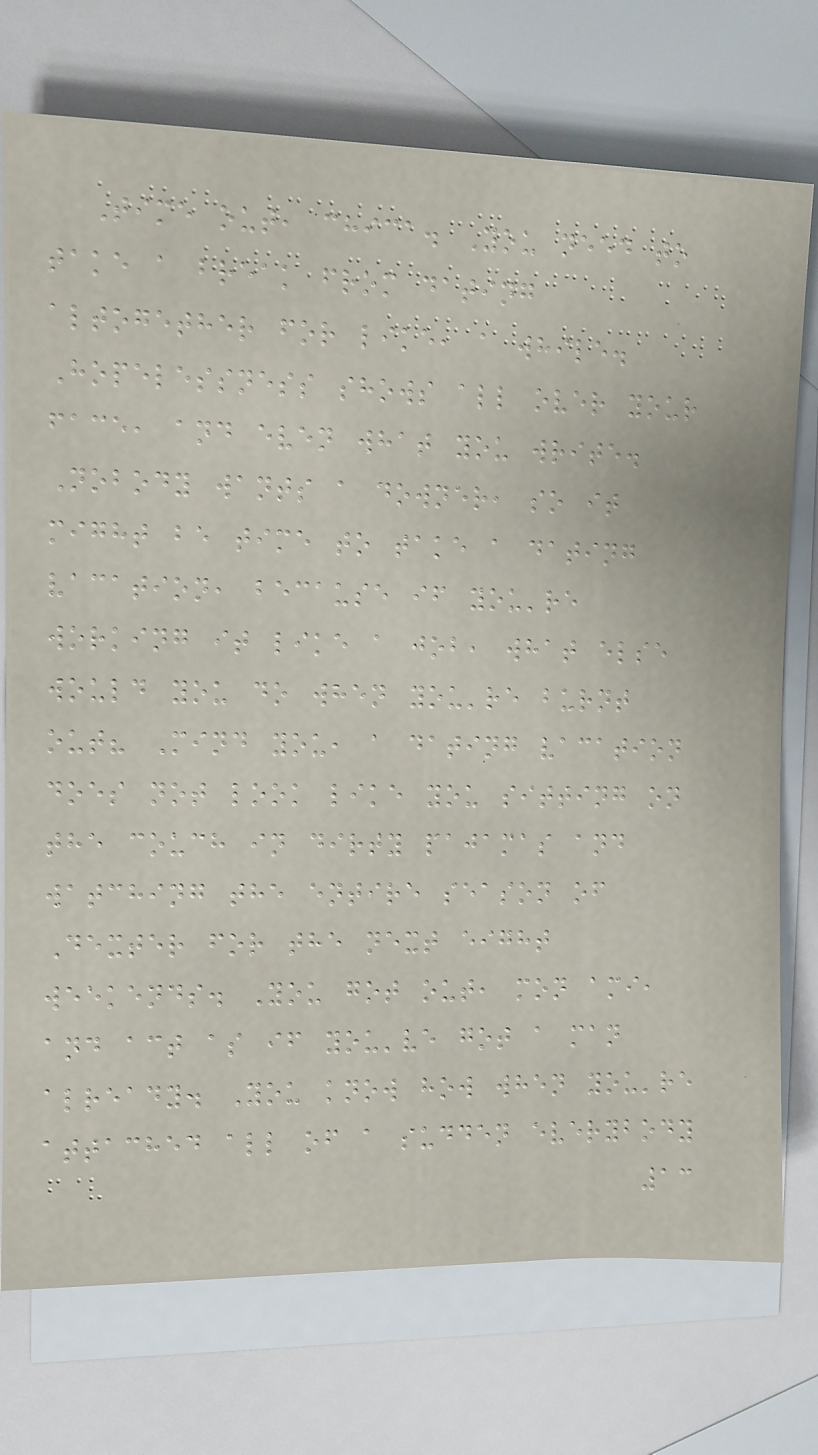Time out, chica. You need to
take a break from dating
altogether for like, a while.
Hopelessness shows all over your
face, and even what you write.
Nobody wants a downer, so it
might be time to take a dating
vacation, because if you're
working it like a job, what else
would you do when you're burnt
out? Mind you, a dating vacation
does not look like you sitting on
the couch in dirty pajamas and
watching the entire season of
Dexter for the next eight
weekends. You got out, mon ami,
and act as if you've got a man
already. You know how when you're
attached all of a sudden everybody
13
